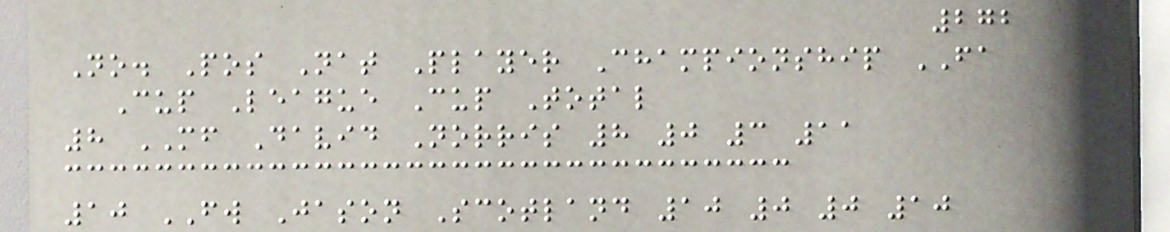272
No. Pos Nat Player Championship FA
Cup League Cup Total
8 MF David Norris 8 0 3 11
10 FW Jason Scotland 10 0 0 10
